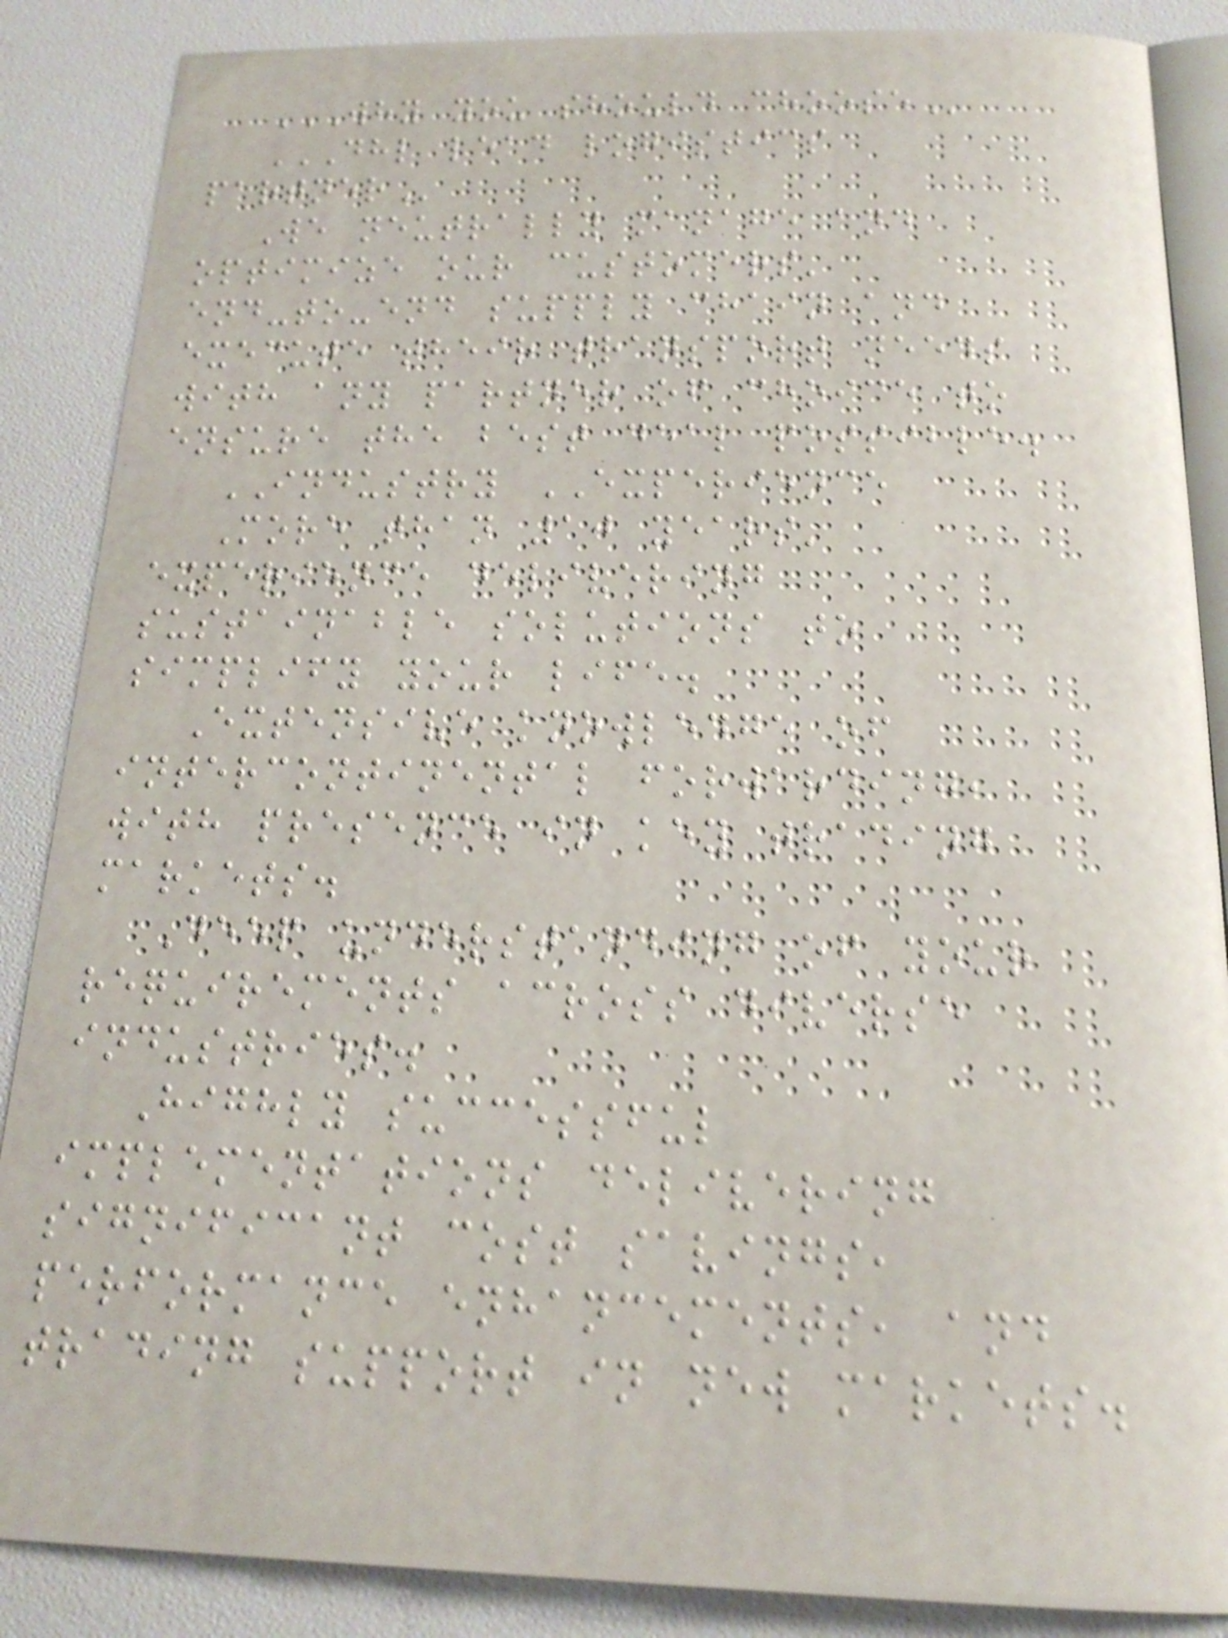WHY YOU SHOULD CHOOSE
DHL LEAD LOGISTICS
PARTNER
We neutrally manage and
optimize our customers'
end-to-end supply chain and
execute their transport needs
with any partner of choice to
ensure the best deal possible.
INDUSTRY EXPERIENCE
More than 10 years'
experience delivering
sustainable solutions to
simplify your life.
Extensive knowledge of
intercontinental forwarding,
with presence in key trading
markets.
Deep understanding of your
requirements across diverse
industries.
Highly successful
implementations delivering
significant cost savings,
performance enhancements, and
trading support in new markets.
